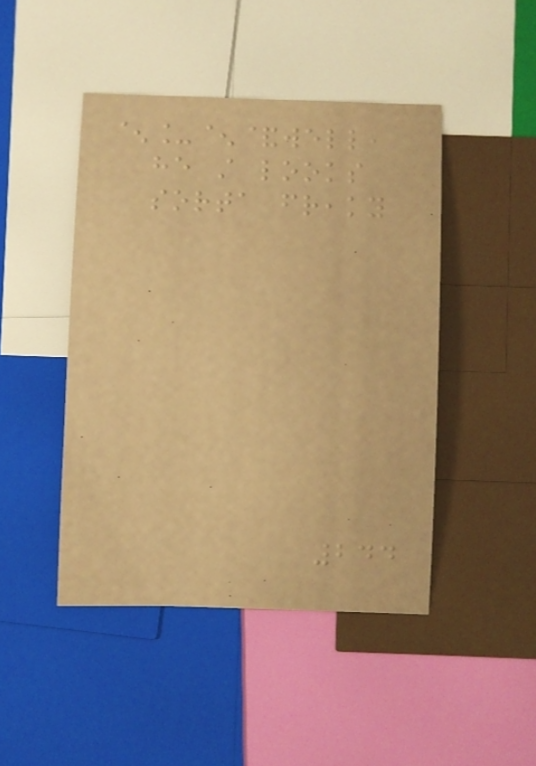^_^&well,
he still looks
sorta freaky
244
